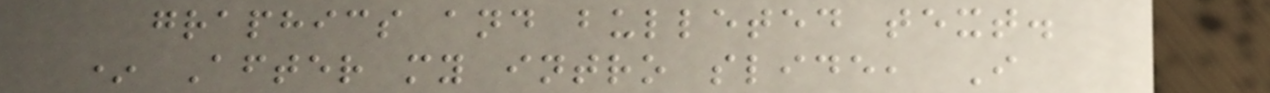graphics and bulleted text.
* After my intro slide, I
